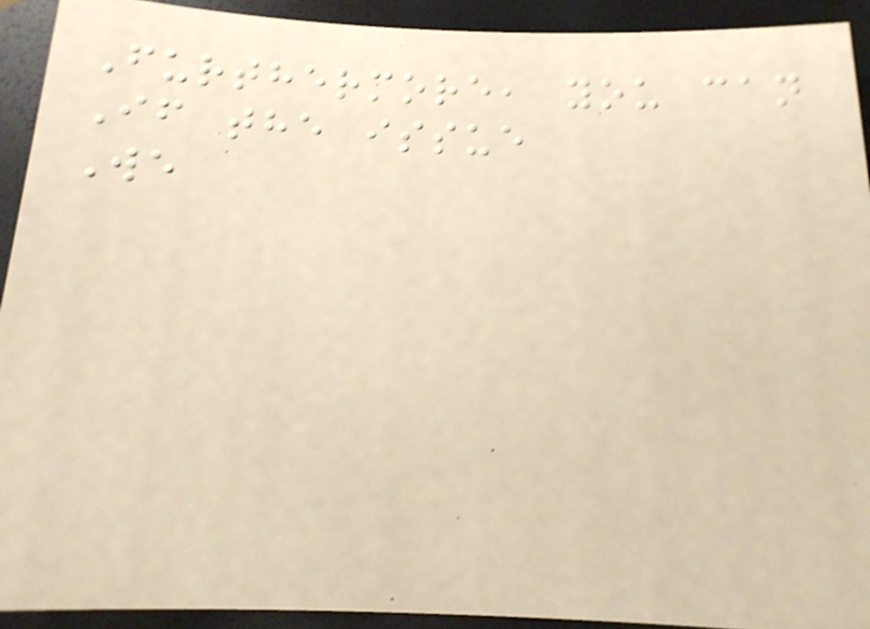Furthermore, you can
If the issue
We
